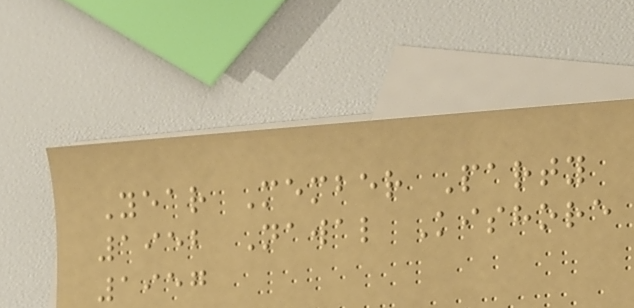Year Member Party
1952 Nawal Kishore
1957
